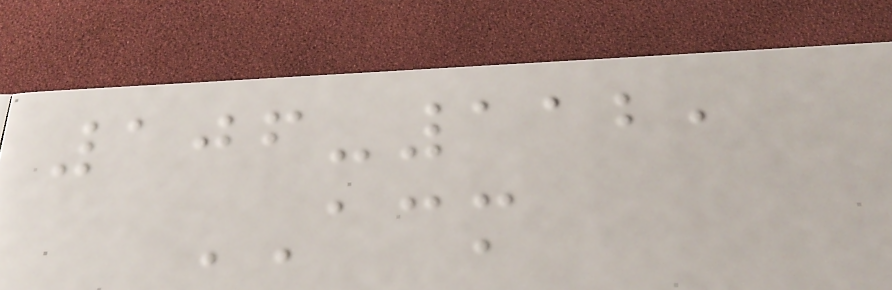106-112,
ACM
